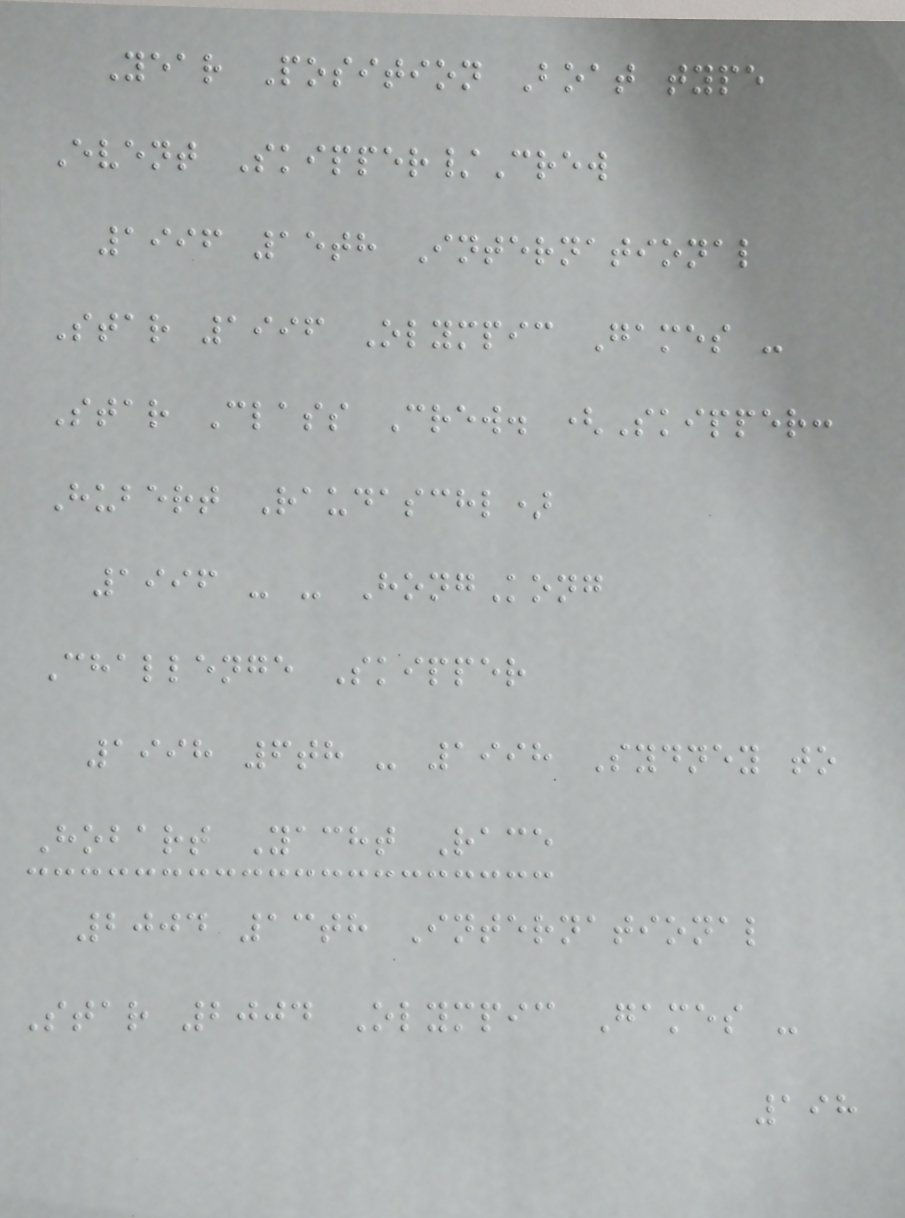Year Position Boat type
Event Skipper/Crew
1996 15th International
Star 1996 Olympic Games -
Star Class Crew. (Skipper:
Hubert Raudaschl)
1996 - - HongKong
Challenge Skipper
1998 6th - 1998 Sydney to
Hobart Yacht Race
2004 13th International
Star 2004 Olympic Games -
198
